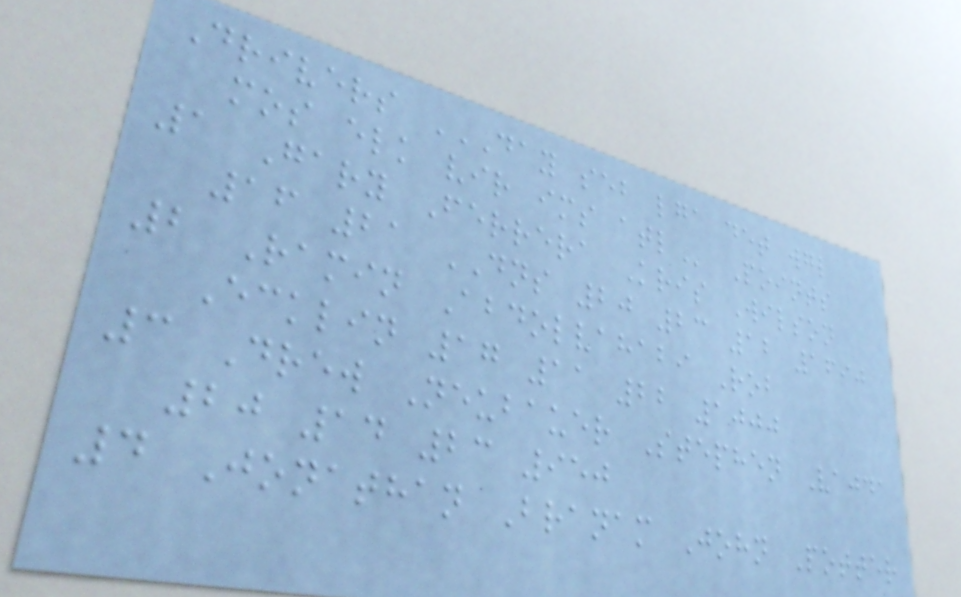Drivers DAY SEB LGA DET WGL
MOS ELK VIR IMS ATL Points
1 Gary Ferrera Kris Wilson
16 21 DNS 20 23 12 1690
2 Ramin Abdolvahabi Rob
Ecklin 17 11 22 1000
3 Drew Neubauer Stephen Vajda
20 14 23 950
4 Jonathan Branam John Potter
